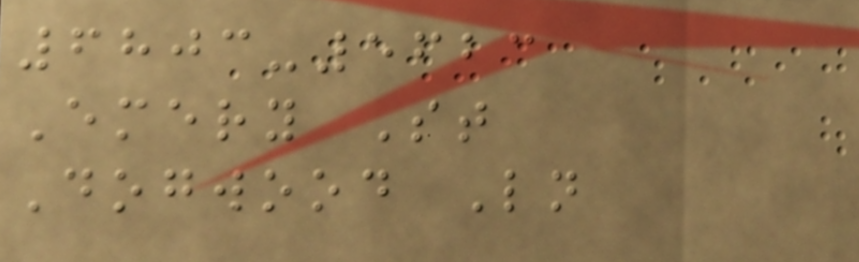6803-5623
Emery St
Dogwood Ln
